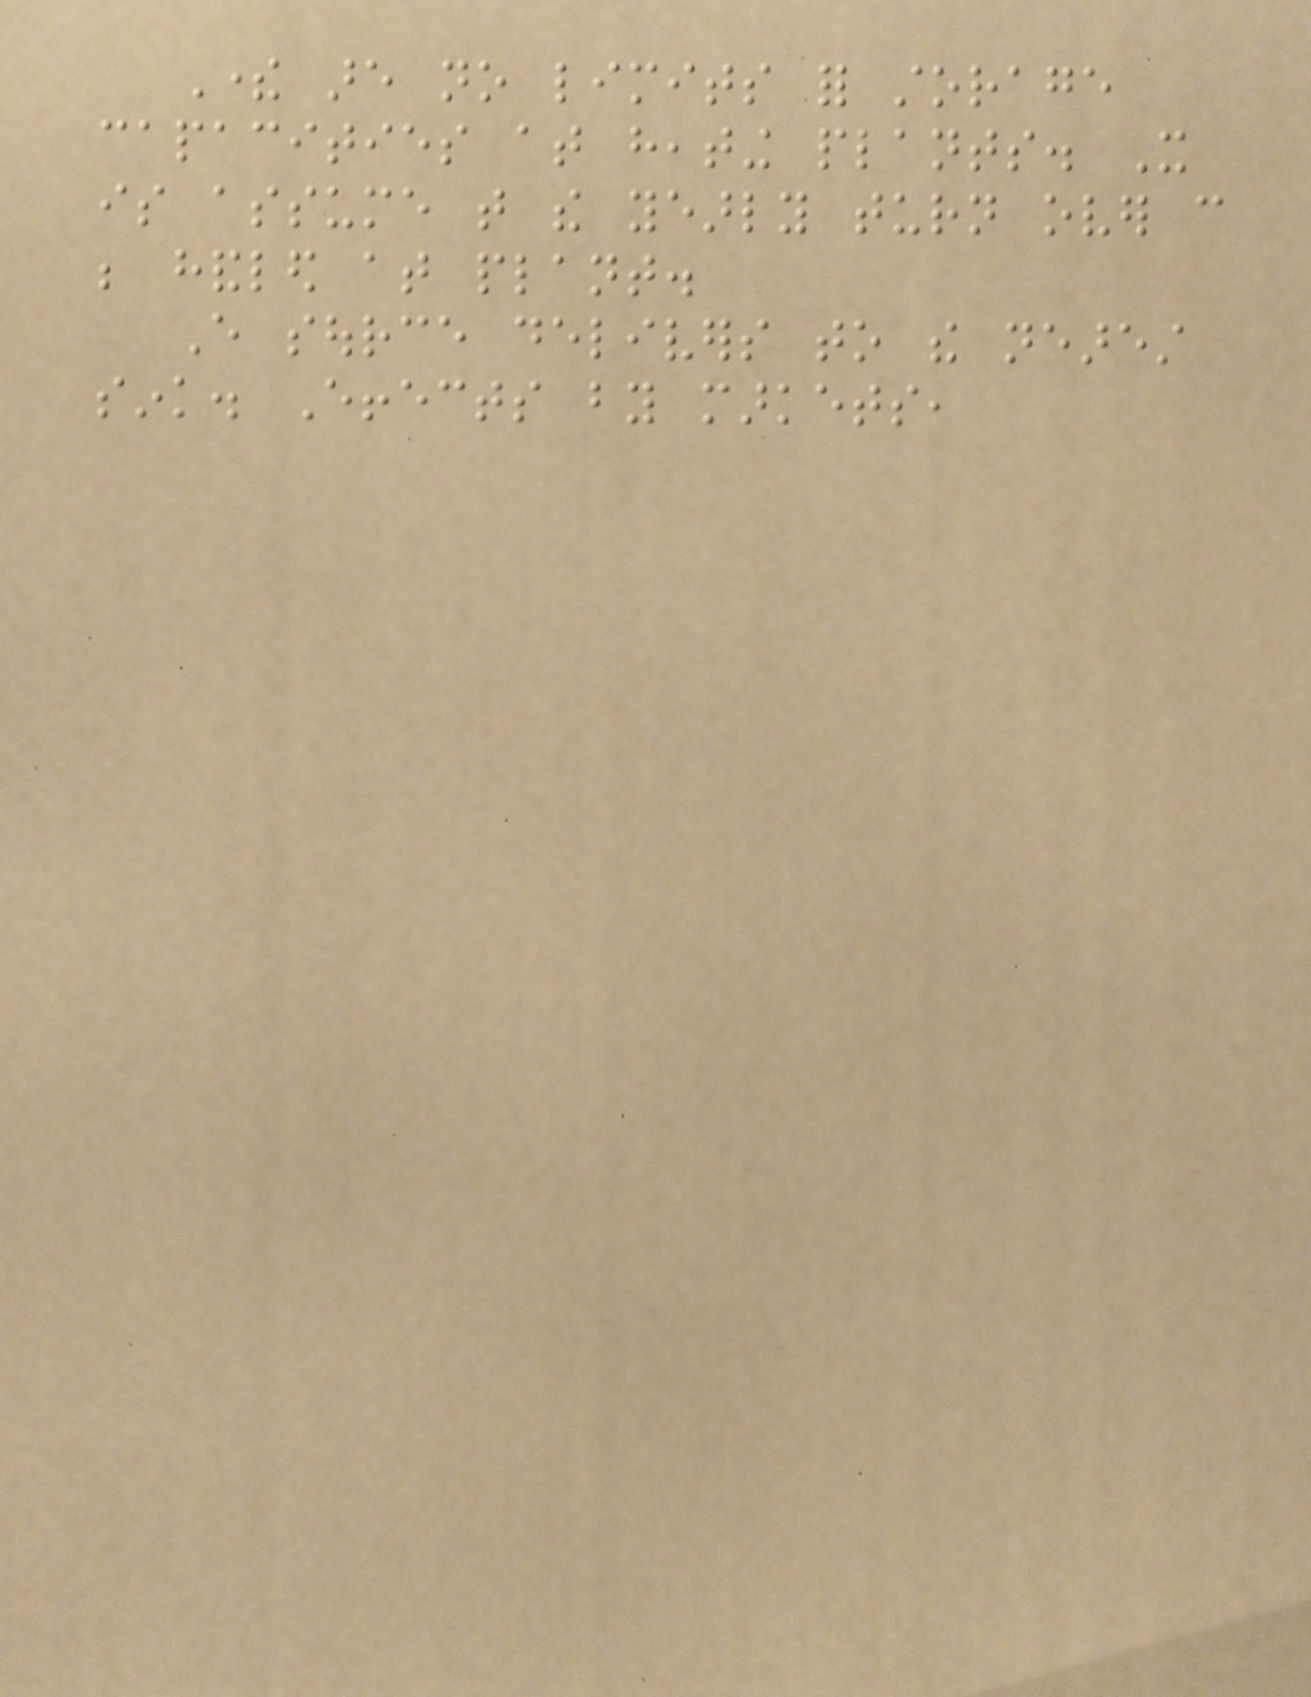There are no limits for storage
capacities at heating plants. It
is assume that the yearly turn over can
be handled at plant.
Every source delivers to the nearest
sink. Effects by markets,
